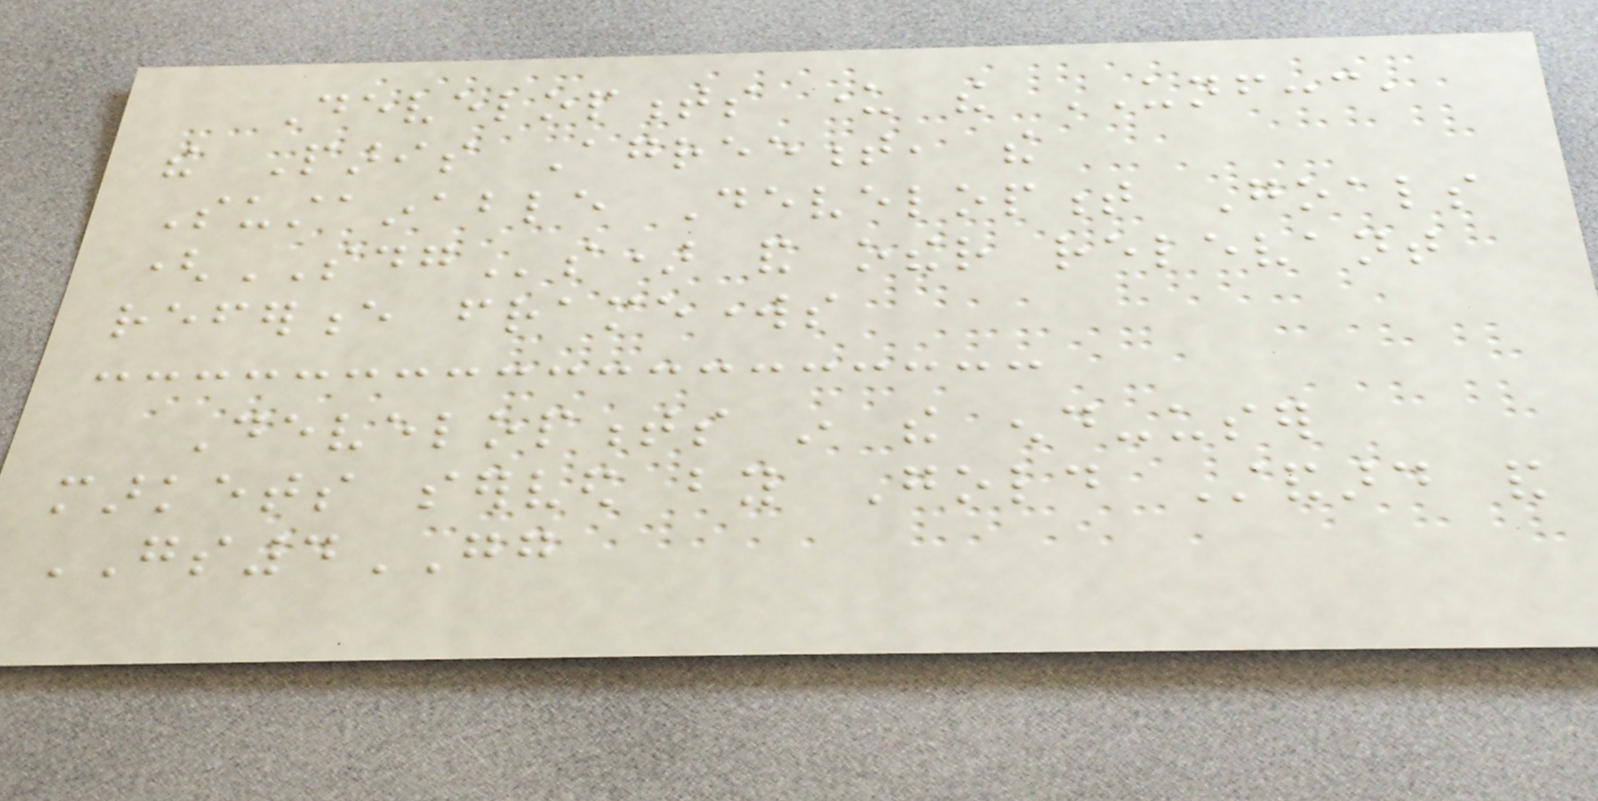Developments under the UNFCCC,
the Paris Agreement, the
Sustainable Development Goals
(SDGs) and other relevant
reference frameworks
Developments in the end-user
markets served by Gold Standard and
GS4GG
